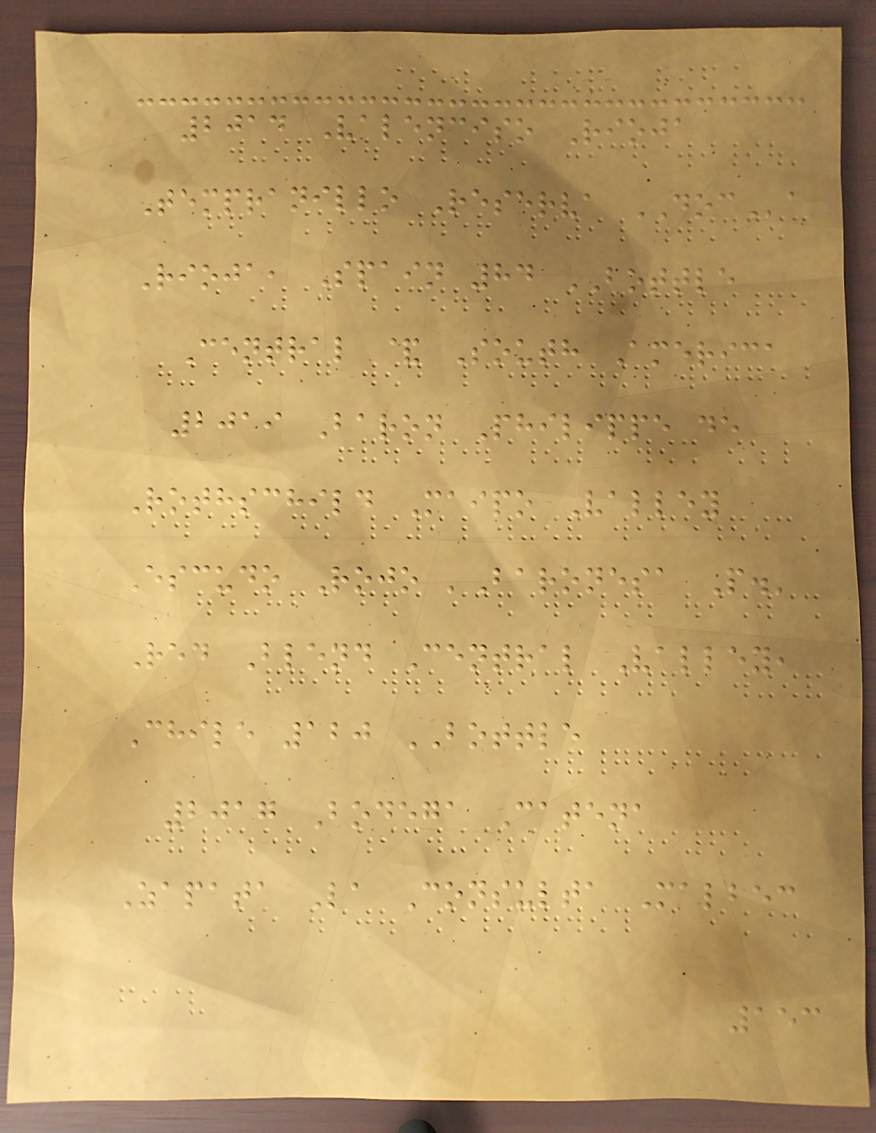2014 Valenciso Rioja
Tempranillo Reserva DOCa
Rioja, Spain 84 BOTTLE
Central & South America
2019 Baron Philippe de
Rothschild Maipo Valley
Escudo Rojo 'Baronesa P.'
Red Blend Central Valley,
Chile 120 BOTTLE
2017 Bodega Catena
Zapata La Consulta Malbec
153
